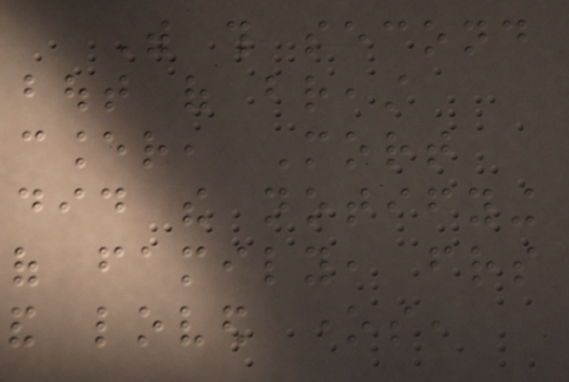With this second
bout of breast
cancer, Mort
did the notifying
of family, friends
and loved ones,
